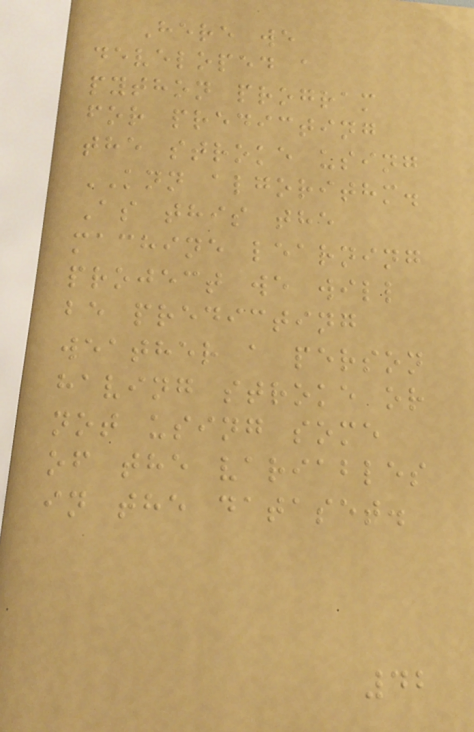Here we
developed a
python program
for predicting
the stroke using
KNN algorithm.
As this the
machine learning
project we will
be predicting
weather a person
having stroke or
not using some
of the variables
in the dataset.
42
